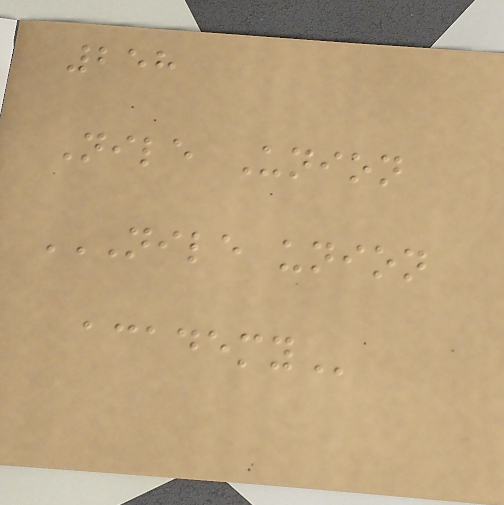258
Nile Union
NILE UNION
ACADEMY
